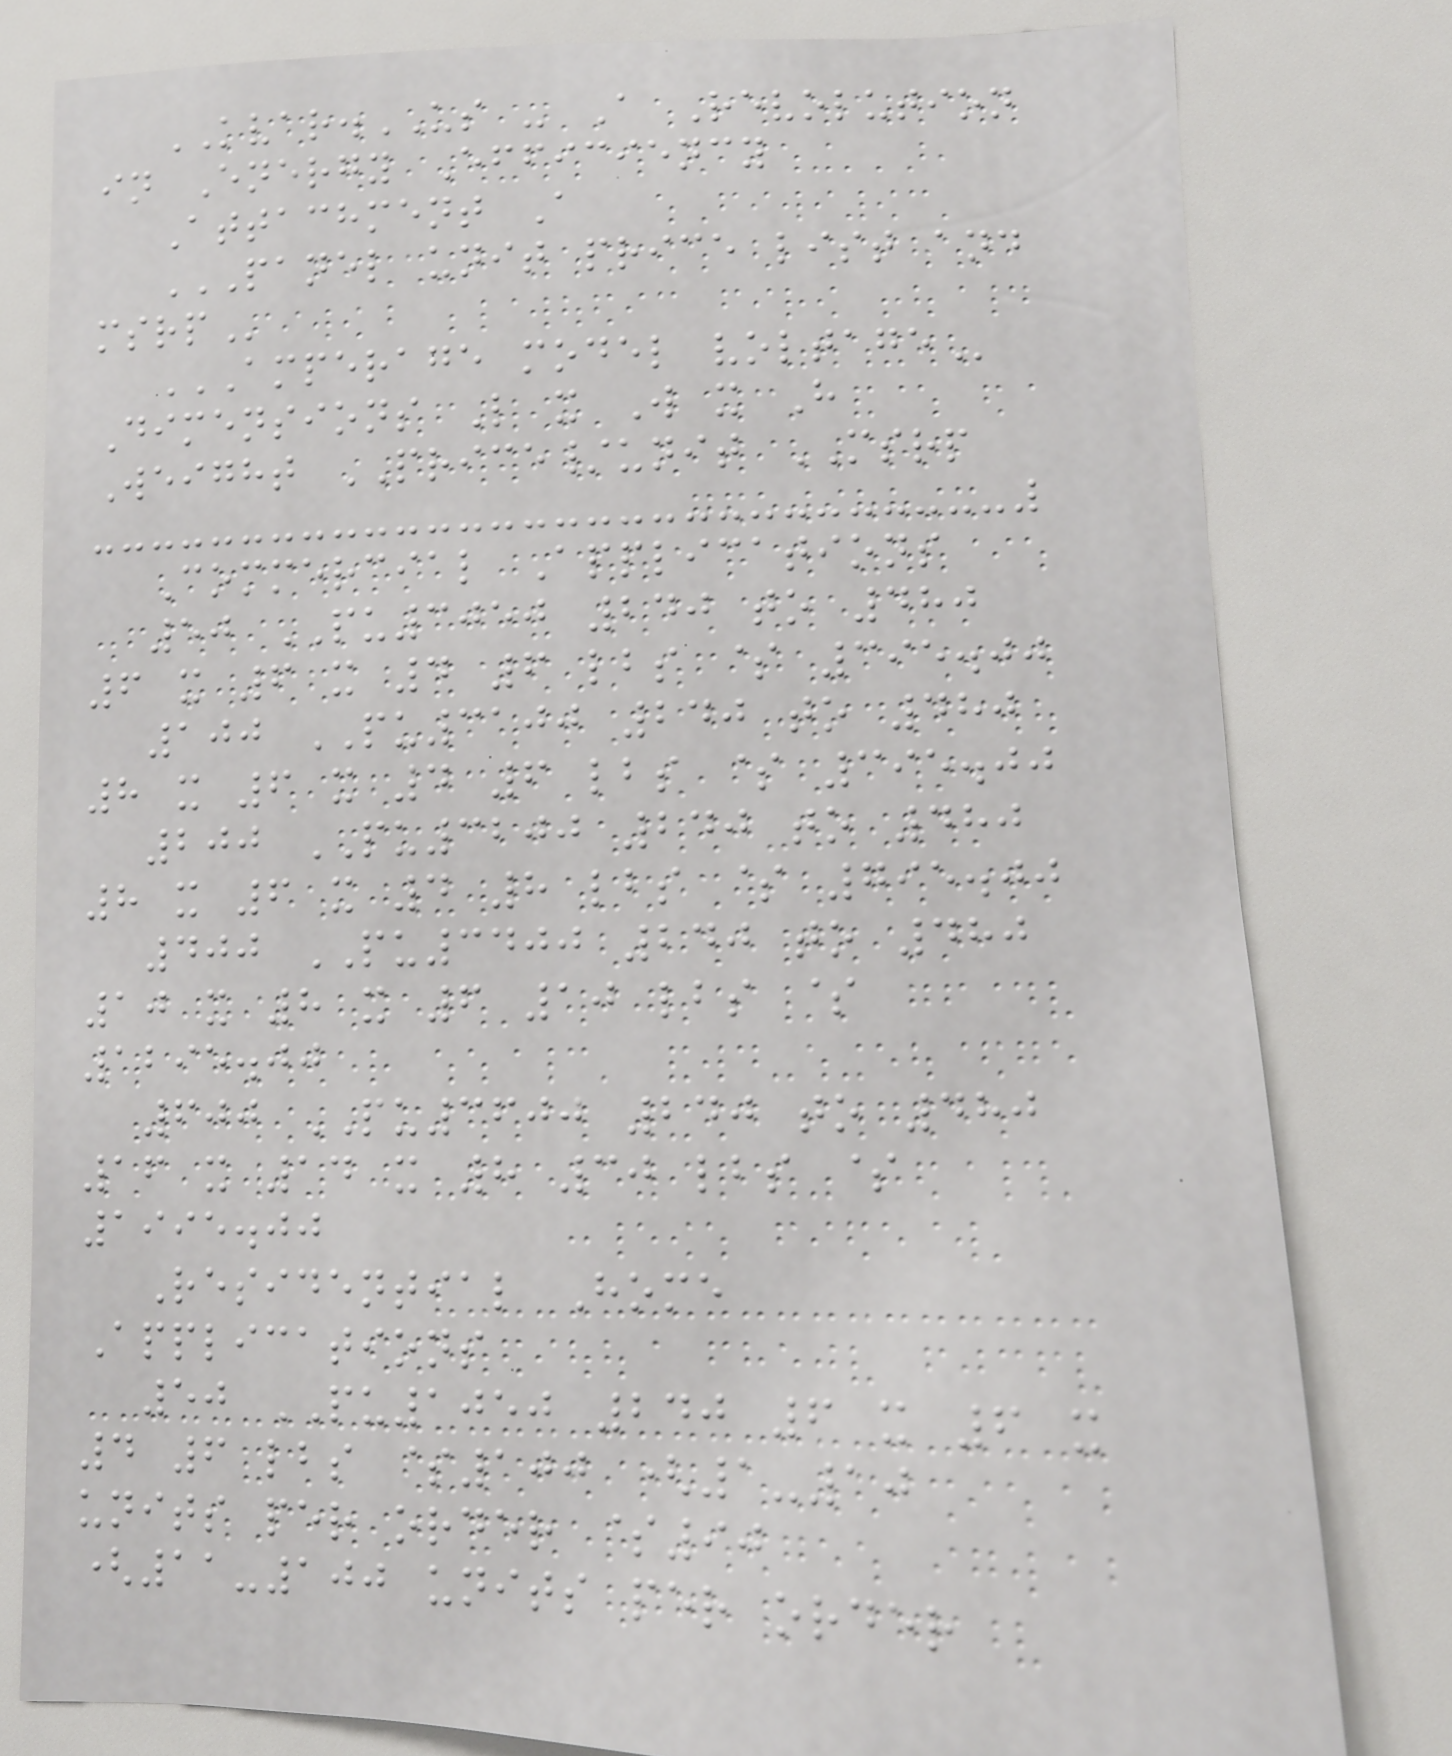KVAR.US - A Revolution
in Energy Efficiency
Attachment A
PANEL UNIT PRICE LIST AND
MSRP
AMPERAGE MODEL VOLTAGE
Dimensions L x W x H
Weight PRICE/unit MSRP
Commercial Applications
50 PU3050 240 to 480
6 x 6 x 4 6 lbs $ 395.00
100 PU3100 240 to 480
8 x 6 x 4 6 lbs $ 395.00
200 PU3200 240 to 480
8 x 6 x 4 8 lbs $ 795.00
400 PU3400 240 to 480
10 x 8 x 6 10 lbs $
1295.00
600 PU3600 240 to 480
16 x 14 x 8 30 lbs $
1995.00
Residential Home
Applications
50 PU1050 240 6 x 6 x
4 6 lbs $100 (1-10
units per order $90
(11-100 units per order
